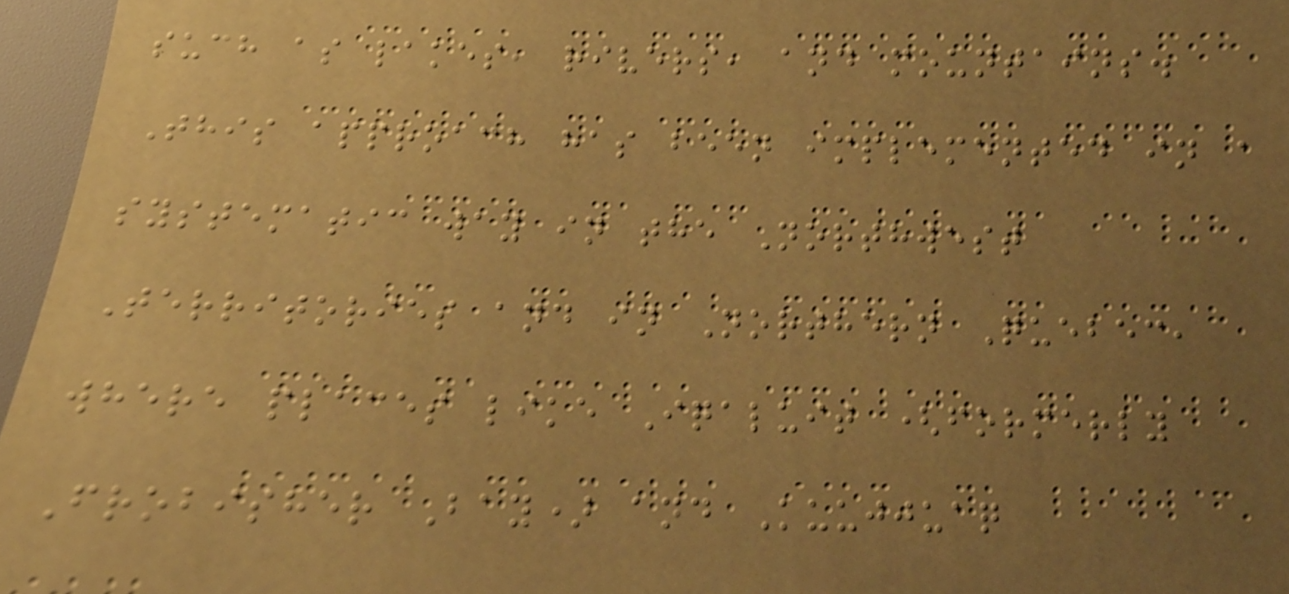such as lakes, rivers, and mountains.
This approach has been implemented in a
systematic way in the Northwest
Territories and in Northern Quebec,
where places like Iqaluit (formerly
Frobisher Bay) and Kuujjuaq
